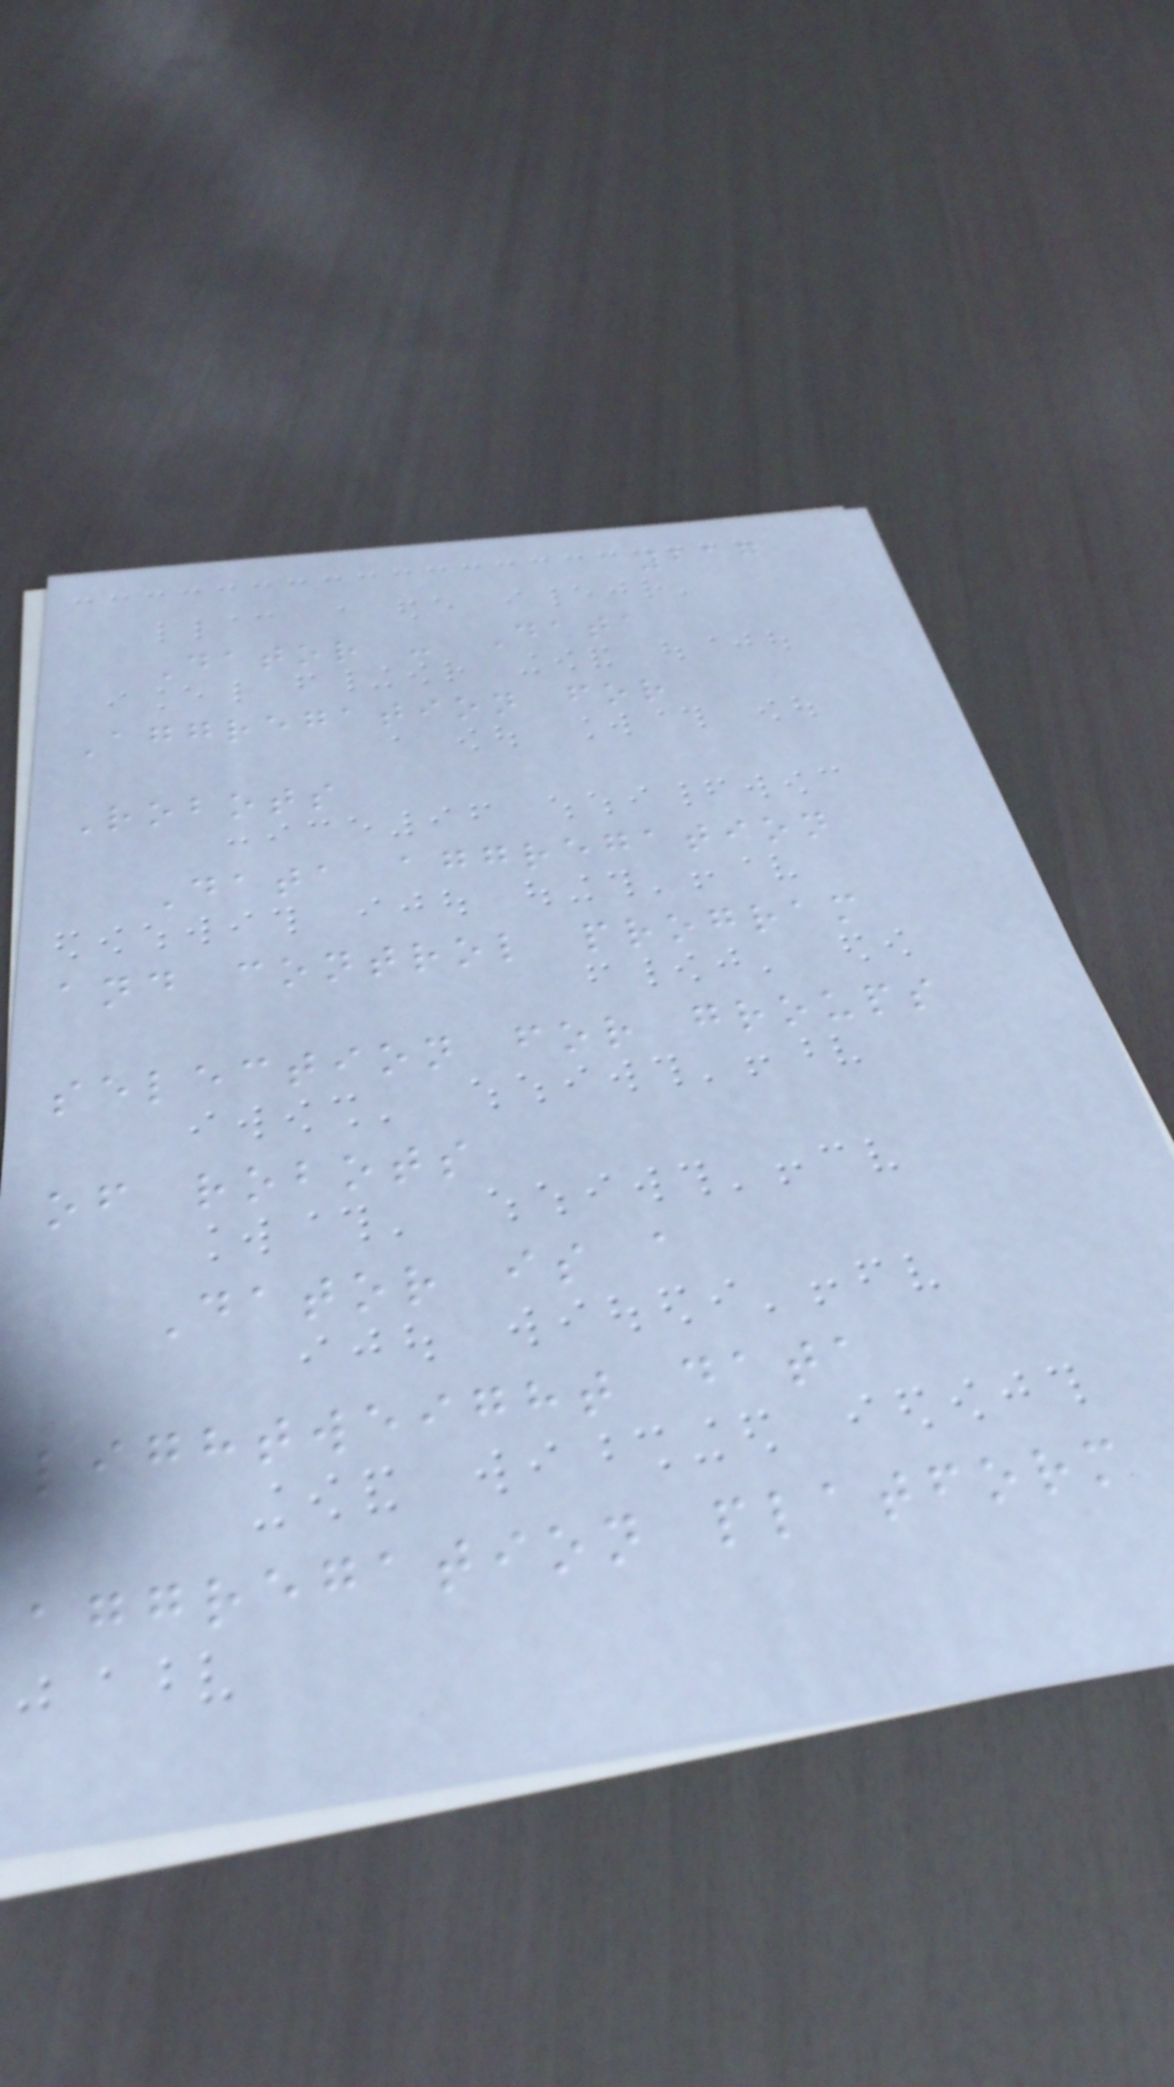217
Dator - Data
Aggregation for
Robots
Data aggregation
and control program
selection for groups
of robots
Dator is a
lightweight data
aggregation platform
